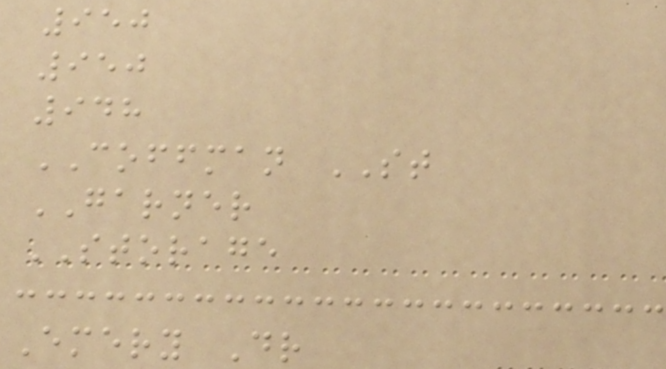950
950
948
COFFMAN ST
GARNER
STORAGE
Emery Dr
